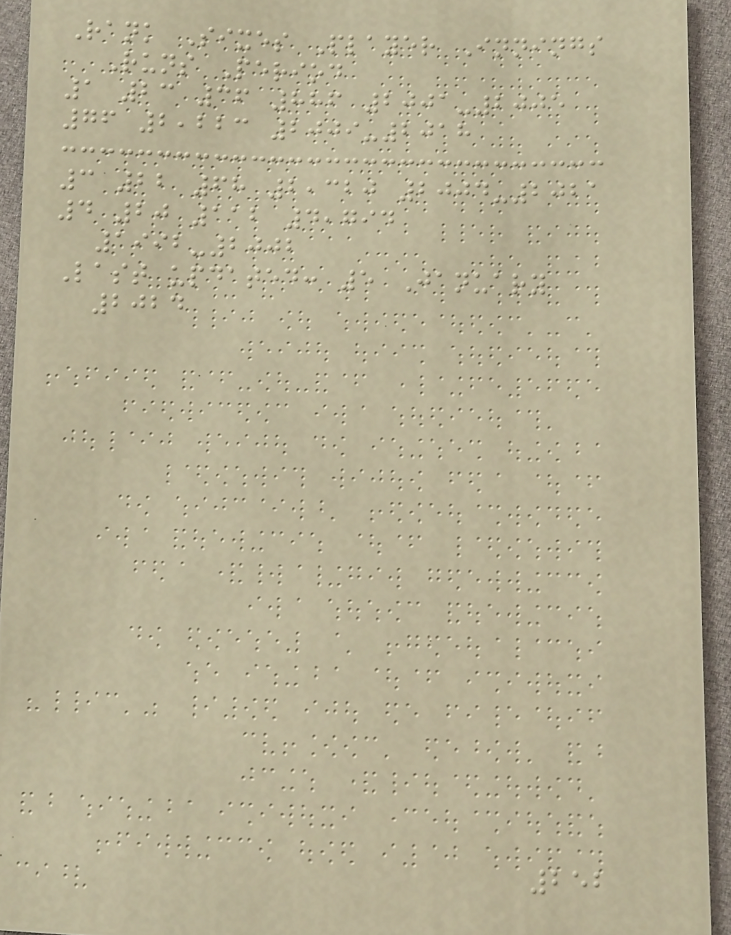Rank Sixes Player Innings
Runs Period
1 23 36 886 2001-2005
76 2,223 2009-2018
3 22 68 2,320 2004-2021
4 20 112 4,794
1992-2002
Last updated: 5 January
2024
252
